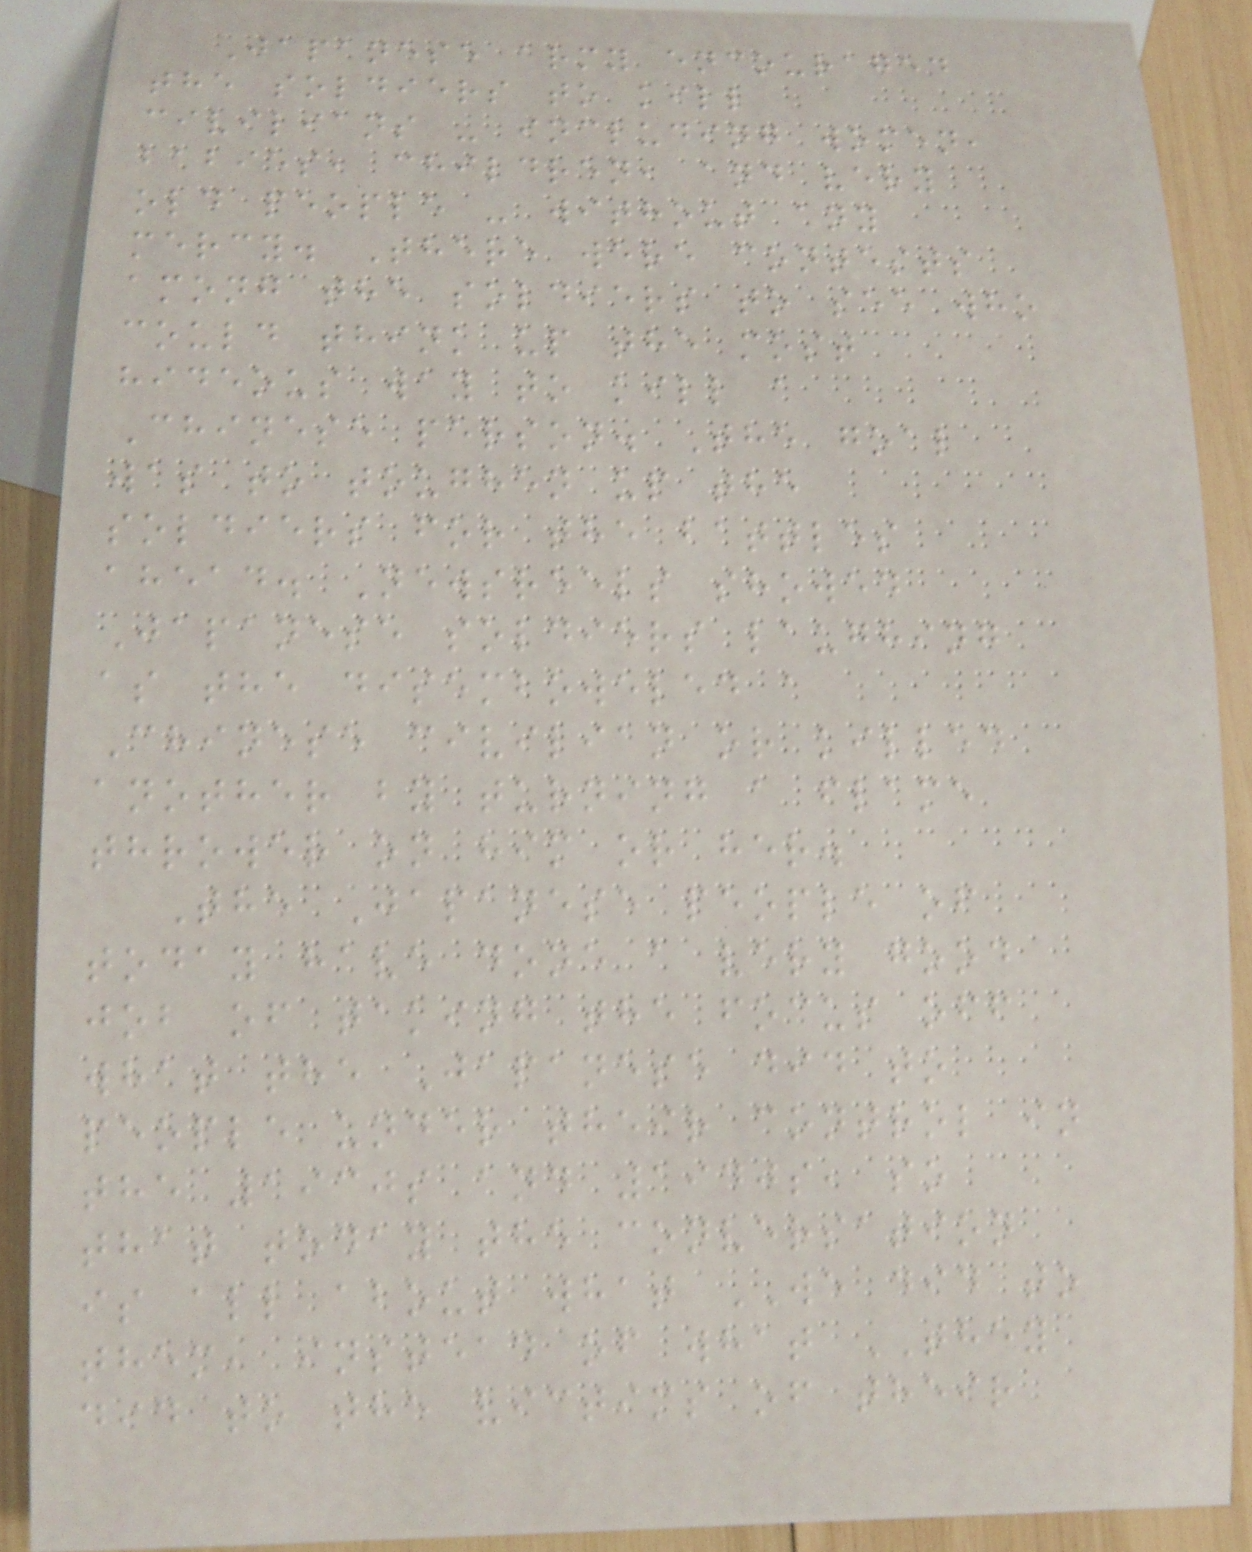Japanese army encouraged
the soldiers to kill
civilians - including women,
babies, children, and very
old people - without any
mercy. There were contests
among the soldiers to see who
could think up the most
hideous way to kill a
Chinese person. The goal
was to toughen up the
soldiers for the battles
ahead. Newsreels showed
Japanese soldiers laughing
as the disemboweled a
Chinese civilian or killed
another by turning a flame
thrower on him or her.
The Japanese people of
today have done a very good
job of taking the focus off
what the Japanese did to
people under their control in
the 1930s and 1940s, so
that today the conversation
is all about what WE did to
them, instead of what THEY
did to the victims of their
